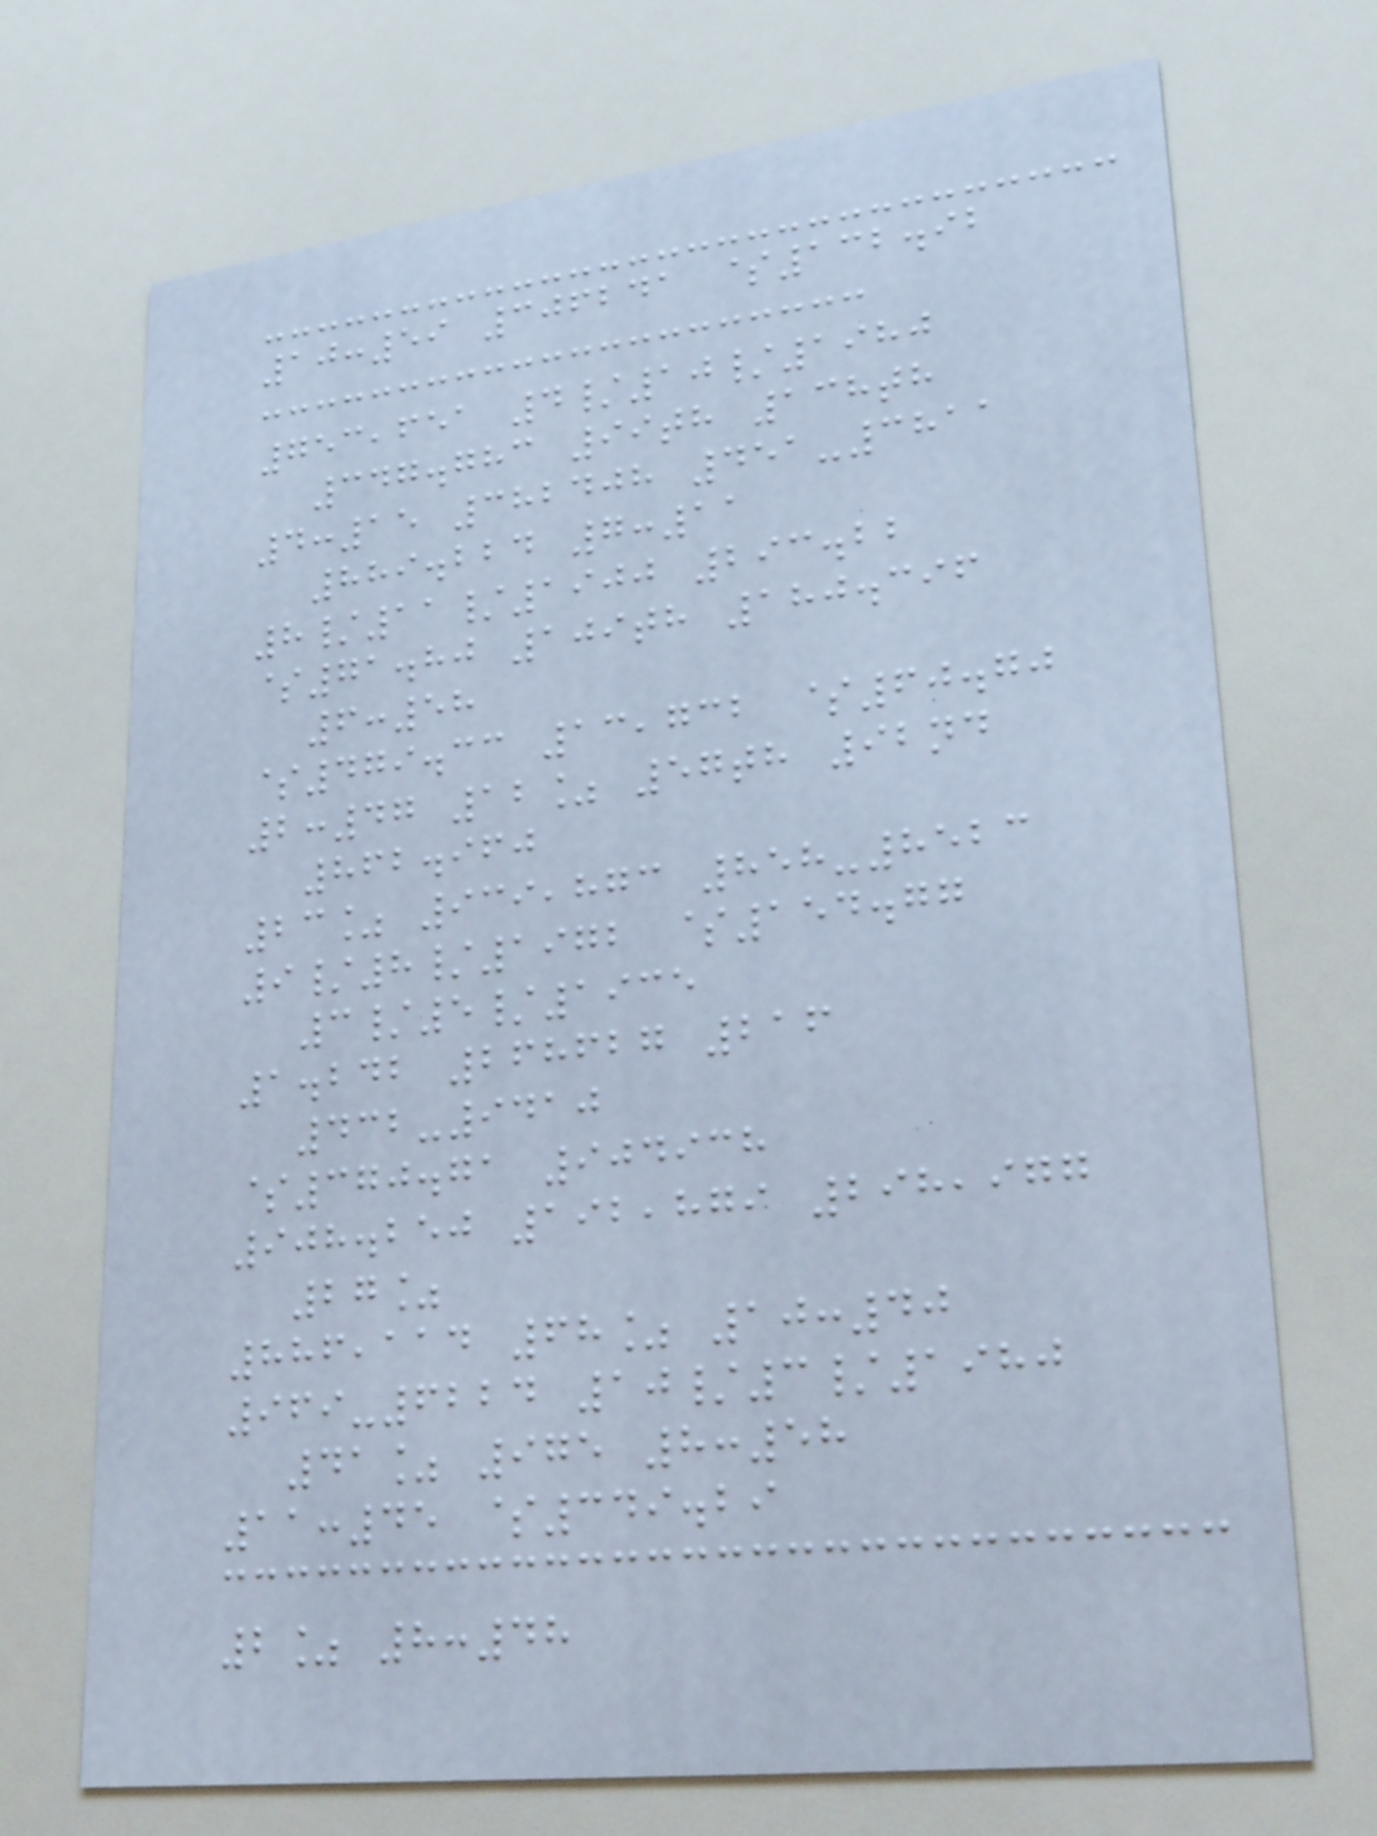10:59 306241 $132.92
753,651 4/10/1980
347.783 99th 138th
4:15 382408 451-3811
889.224 7:11
8/11/1900 293.22
$71.80 109th 180.396
6:58
$479.33 13,732 $60.70
2:47 12% 57th 92nd
862.960
23% 939,873 858-8523
9/8/1972 $154.77
3/5/1935
1.242 268627 216
432-9410
$370.71 904938
908.250 192,879 298,977
27%
886,114 68% 10:40
969-6224 10/3/1980
41% 975 8:58
11:45 $349.29
2% 8:48
